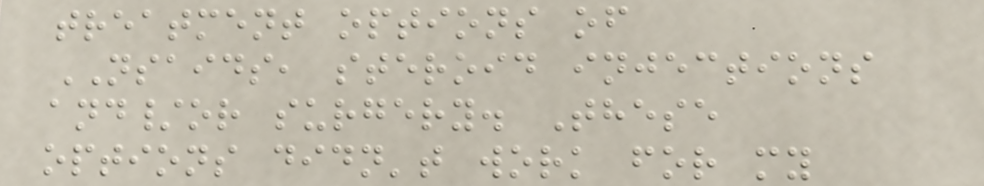treatment options of
NSAIDS, steroid injections
and/or surgery. These
options didn't work for my
